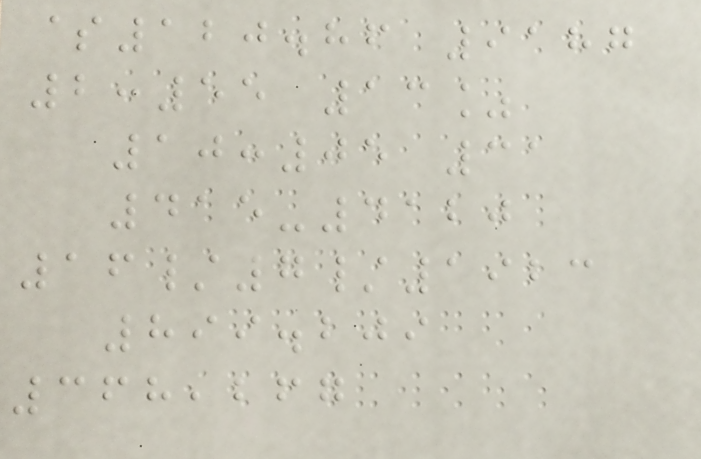$120.86 9187
2:55 13%
10:05 31
415-4120
16/7/1923
899.209
368,267
